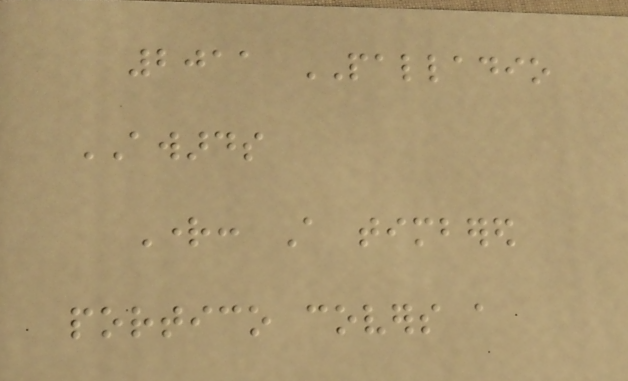2011 PALLADIO
AWARDS
Right: A timbered
portico covers a
